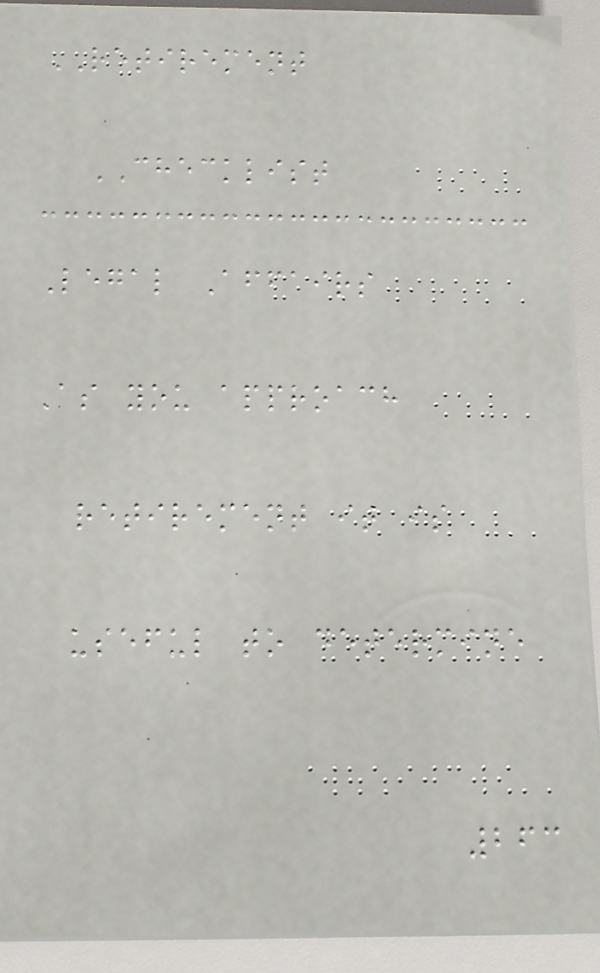RETIREMENT
CHECKLIST
Legal Affairs
As you approach
retirement it is
useful to determine
263
